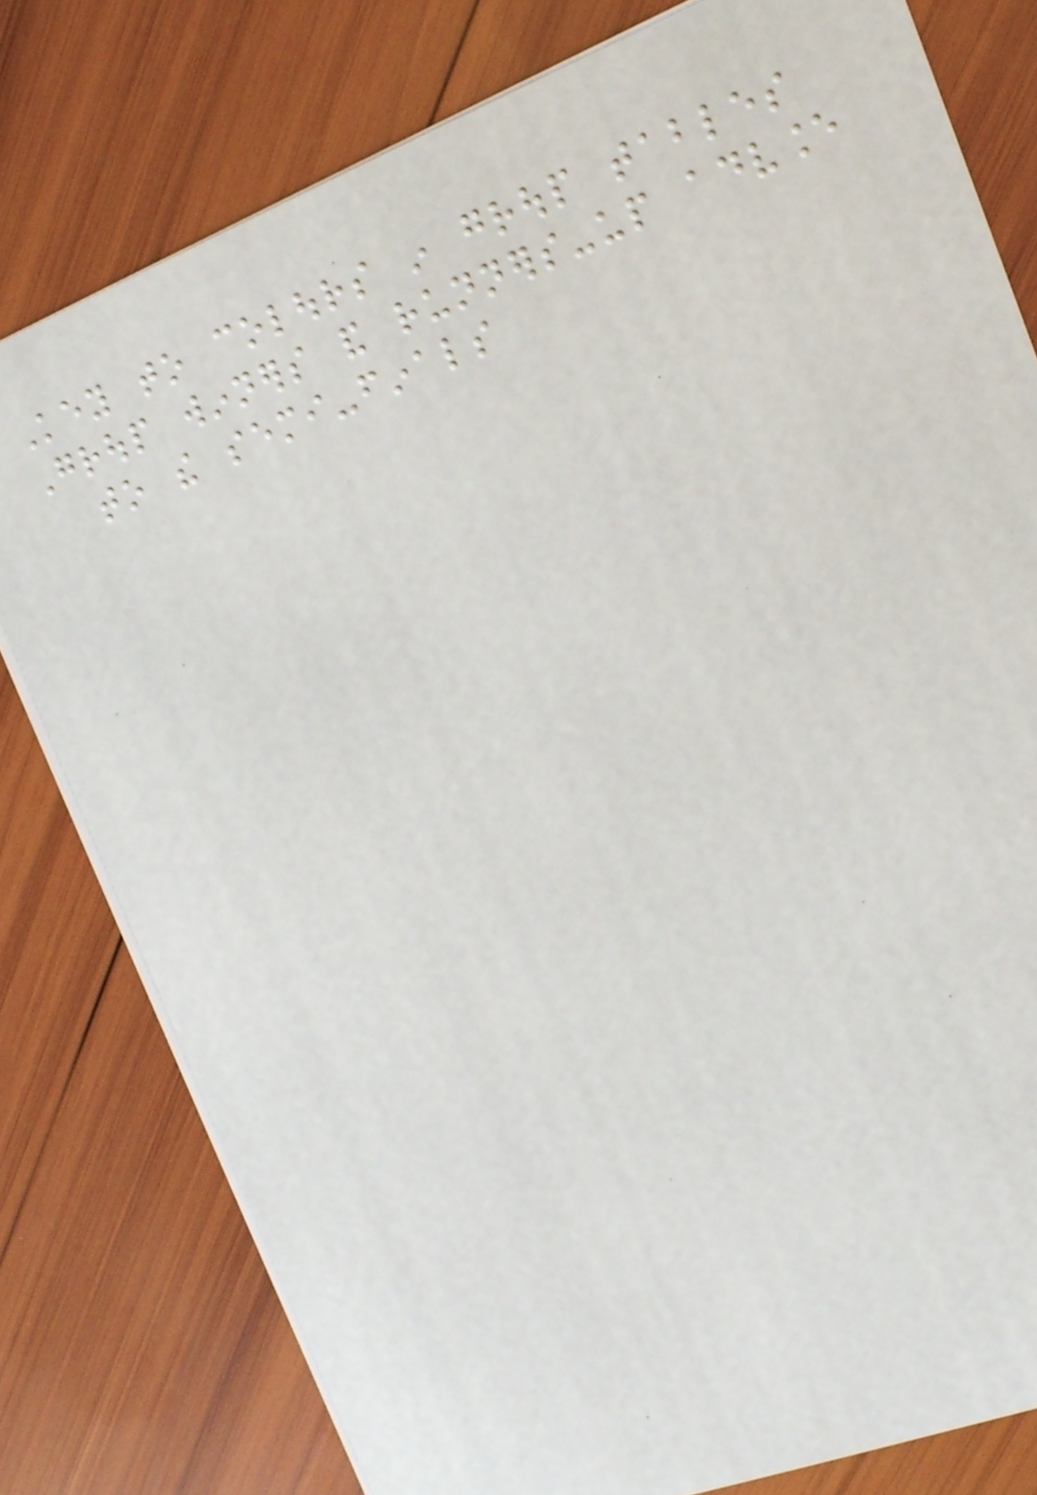Key to colours in group tables
Group winners and runners-up advance
to the semi-finals
